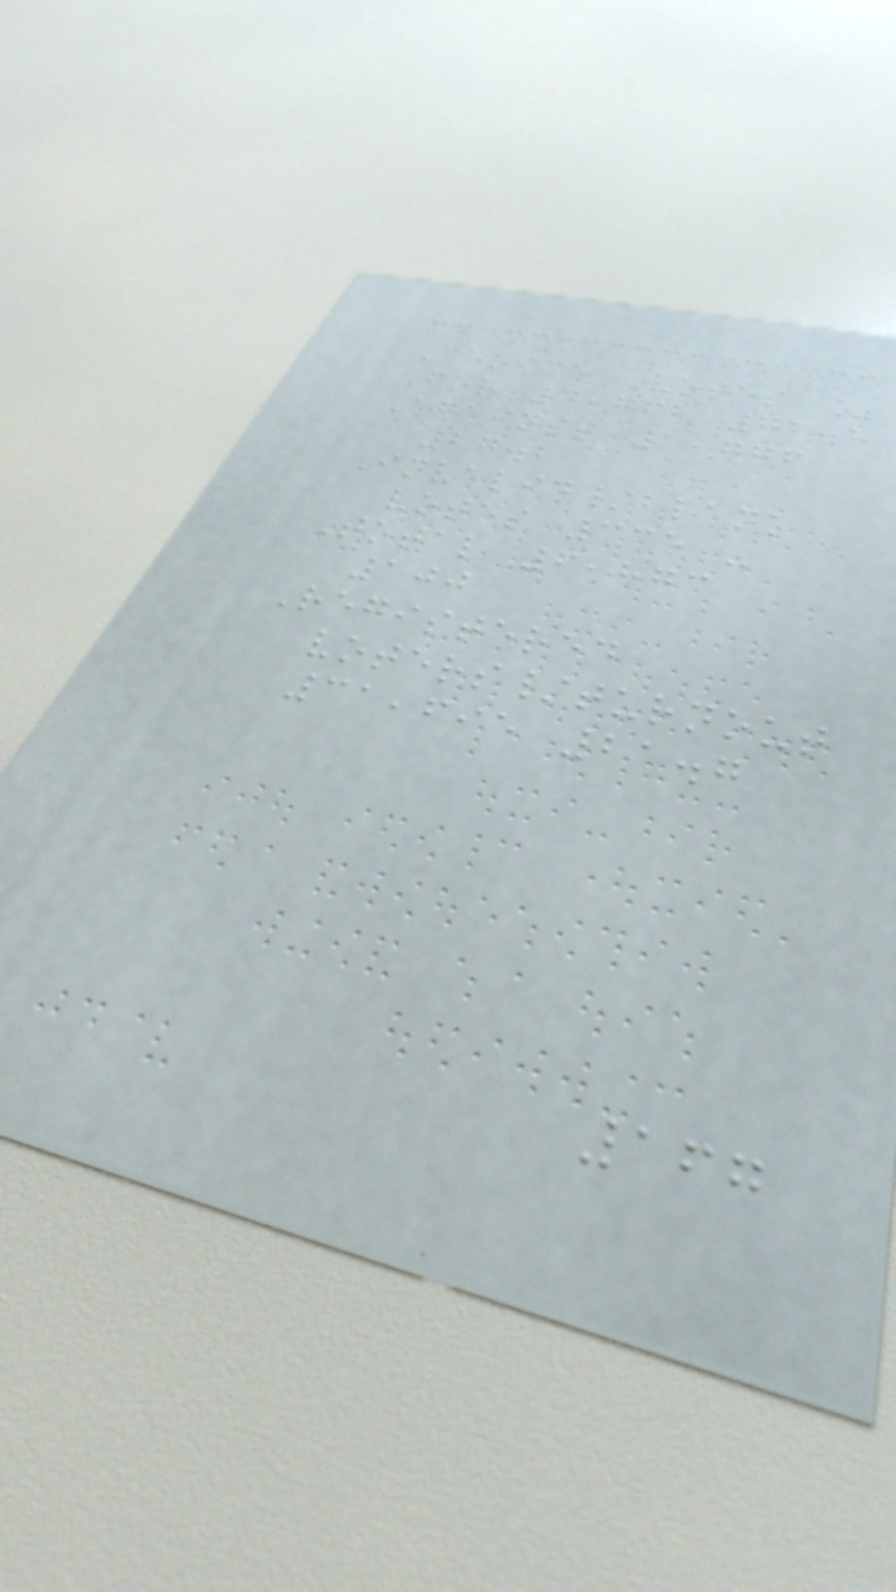Choice Votes %
For 4,762 72.8
Against 1,776
27.2
Invalid/blank
votes 335 -
Total 6,873
100
Registered
voters/turnout
31,695 21.7
167
